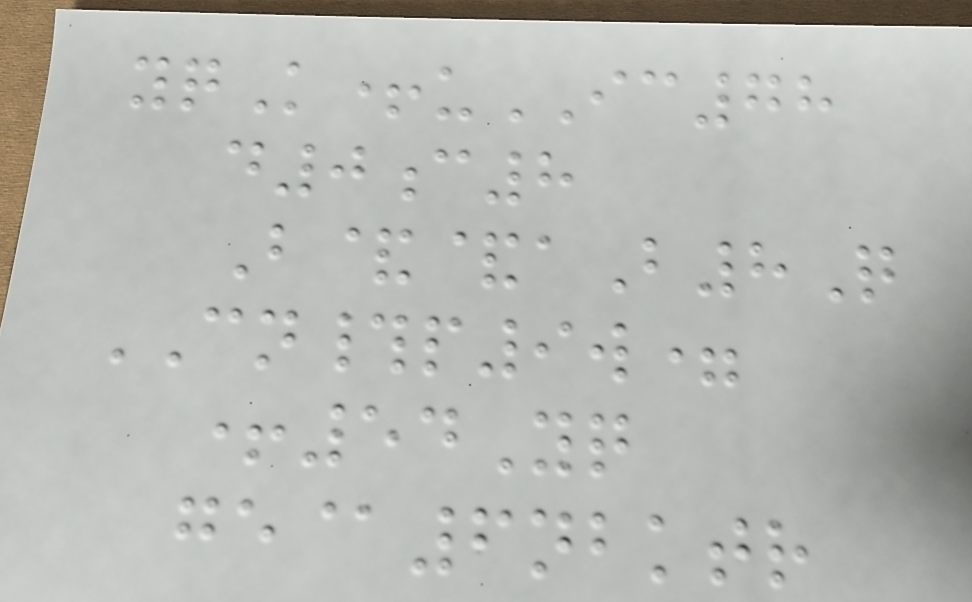yqK+uIC78
d0c8
B&&aB8Q
CN#p9w=
+54Yq
ge@6nbktr
